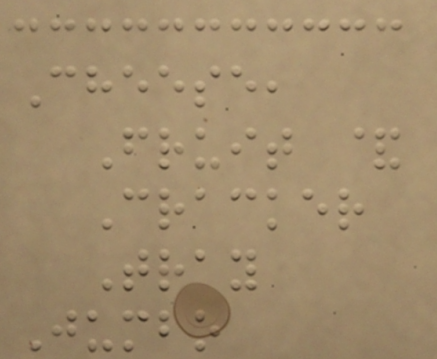Cheese,
Fruit &
Cracker
Tray
Jumbo
